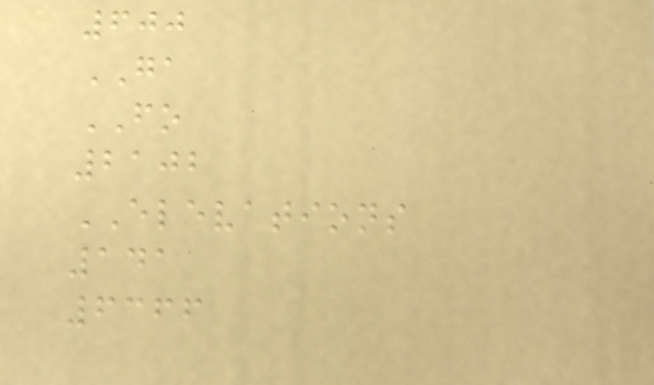600
GA
FO
2102
ELEVATIONS
141
6366
